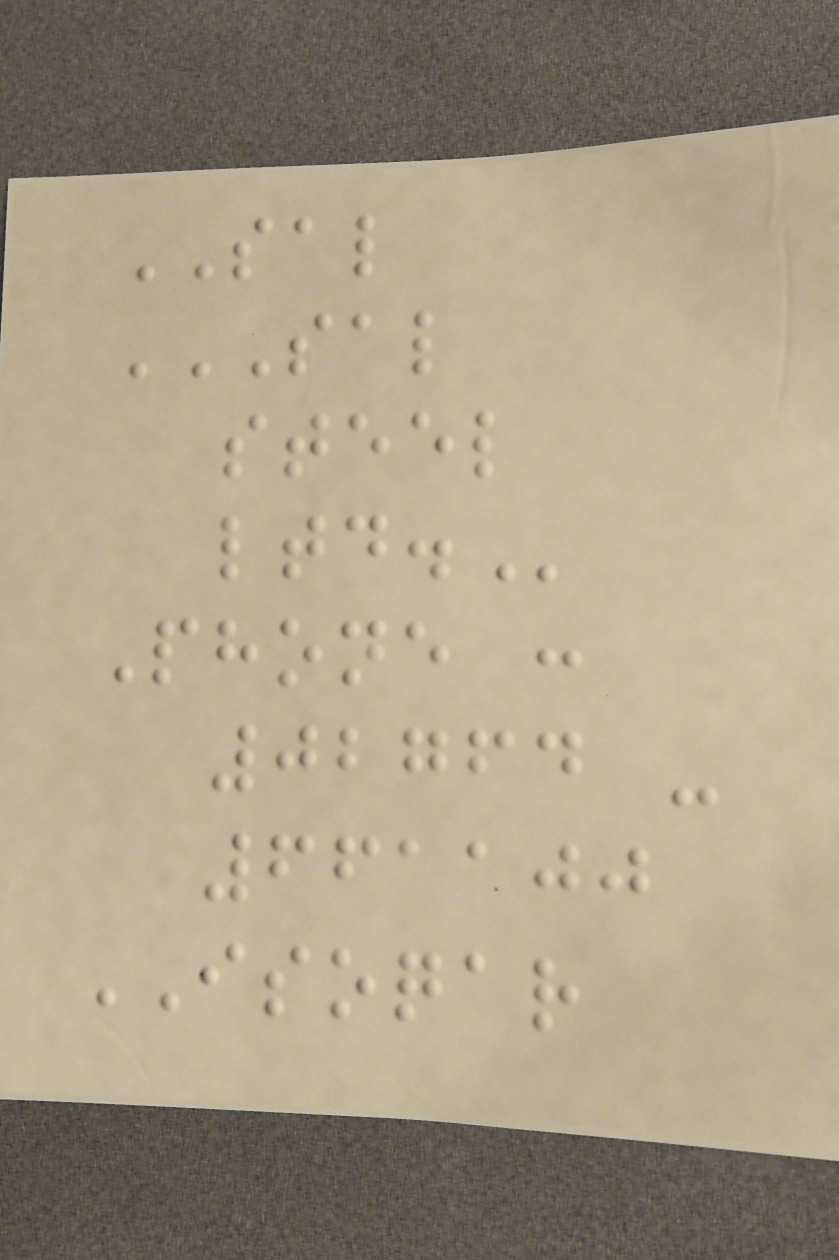SAL
SAL
STEEL
LTD.
Phone :
02764 -
661100
ISOQAR
